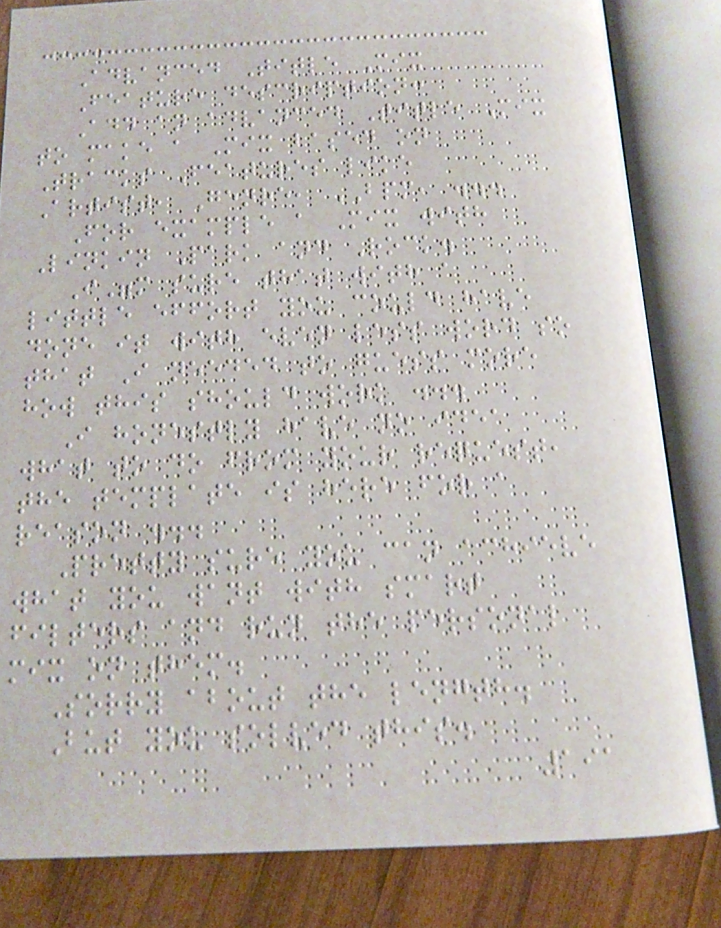Advanced Title Mix
Feature description:
Add an advanced Title Mix
to make a Mix based on
Tracks Features like
Artist, Genre, BPM, ...
For example a Mix with
Linkin Park and Rock.
I"m sure that with a
little effort you could have
done it with even less word so
that I needed to guess more
how this should work ...
I honestly have no idea
what to do from your request,
the template is here for a
reason ...
Pretty sure you can achieve
what you want with smart
filters and run the personal
mix on them.
Sorry about the length.
But you solved this.
191
